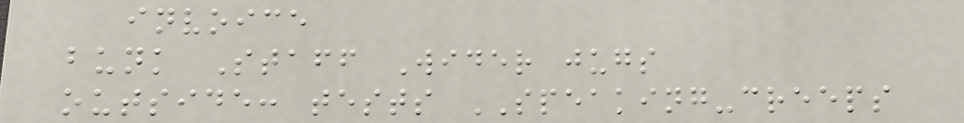invoice
bunk Staff Wider jugs
outside: tests SPEAKING-creeps
